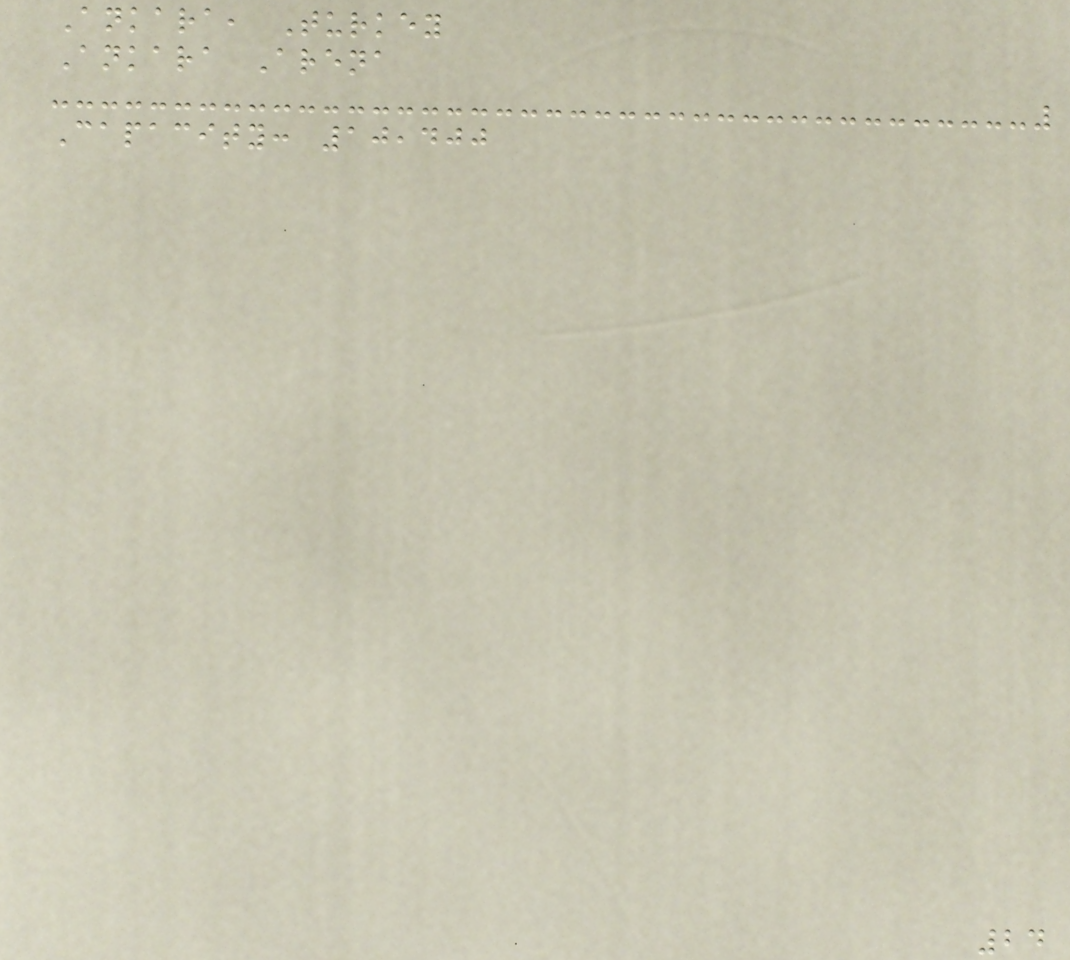Ankara, Turkey
Ankara Arena
Capacity: 10,400
24
